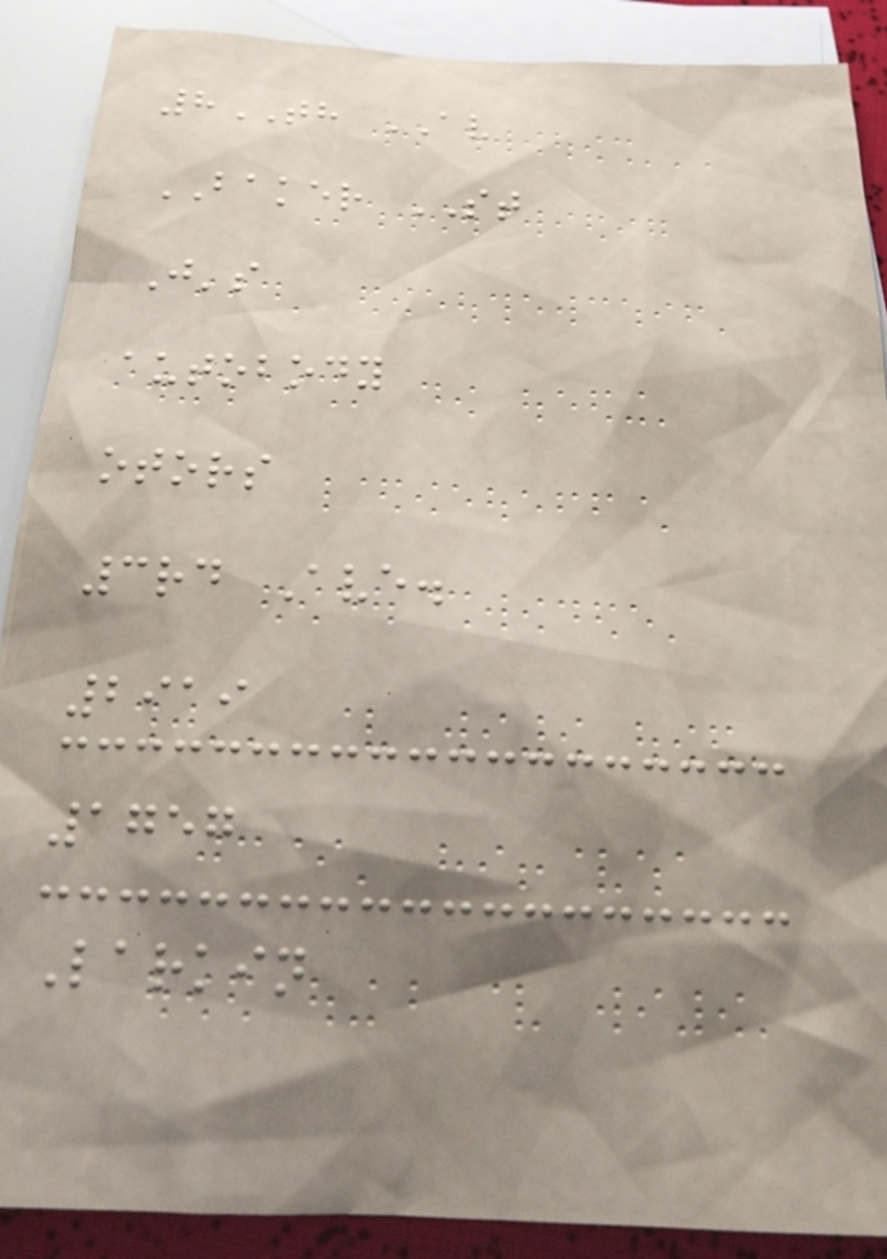8TH AV
BAKER ST
J's
autobody
otors
3rd Ave.
2919
1757
Larkin
